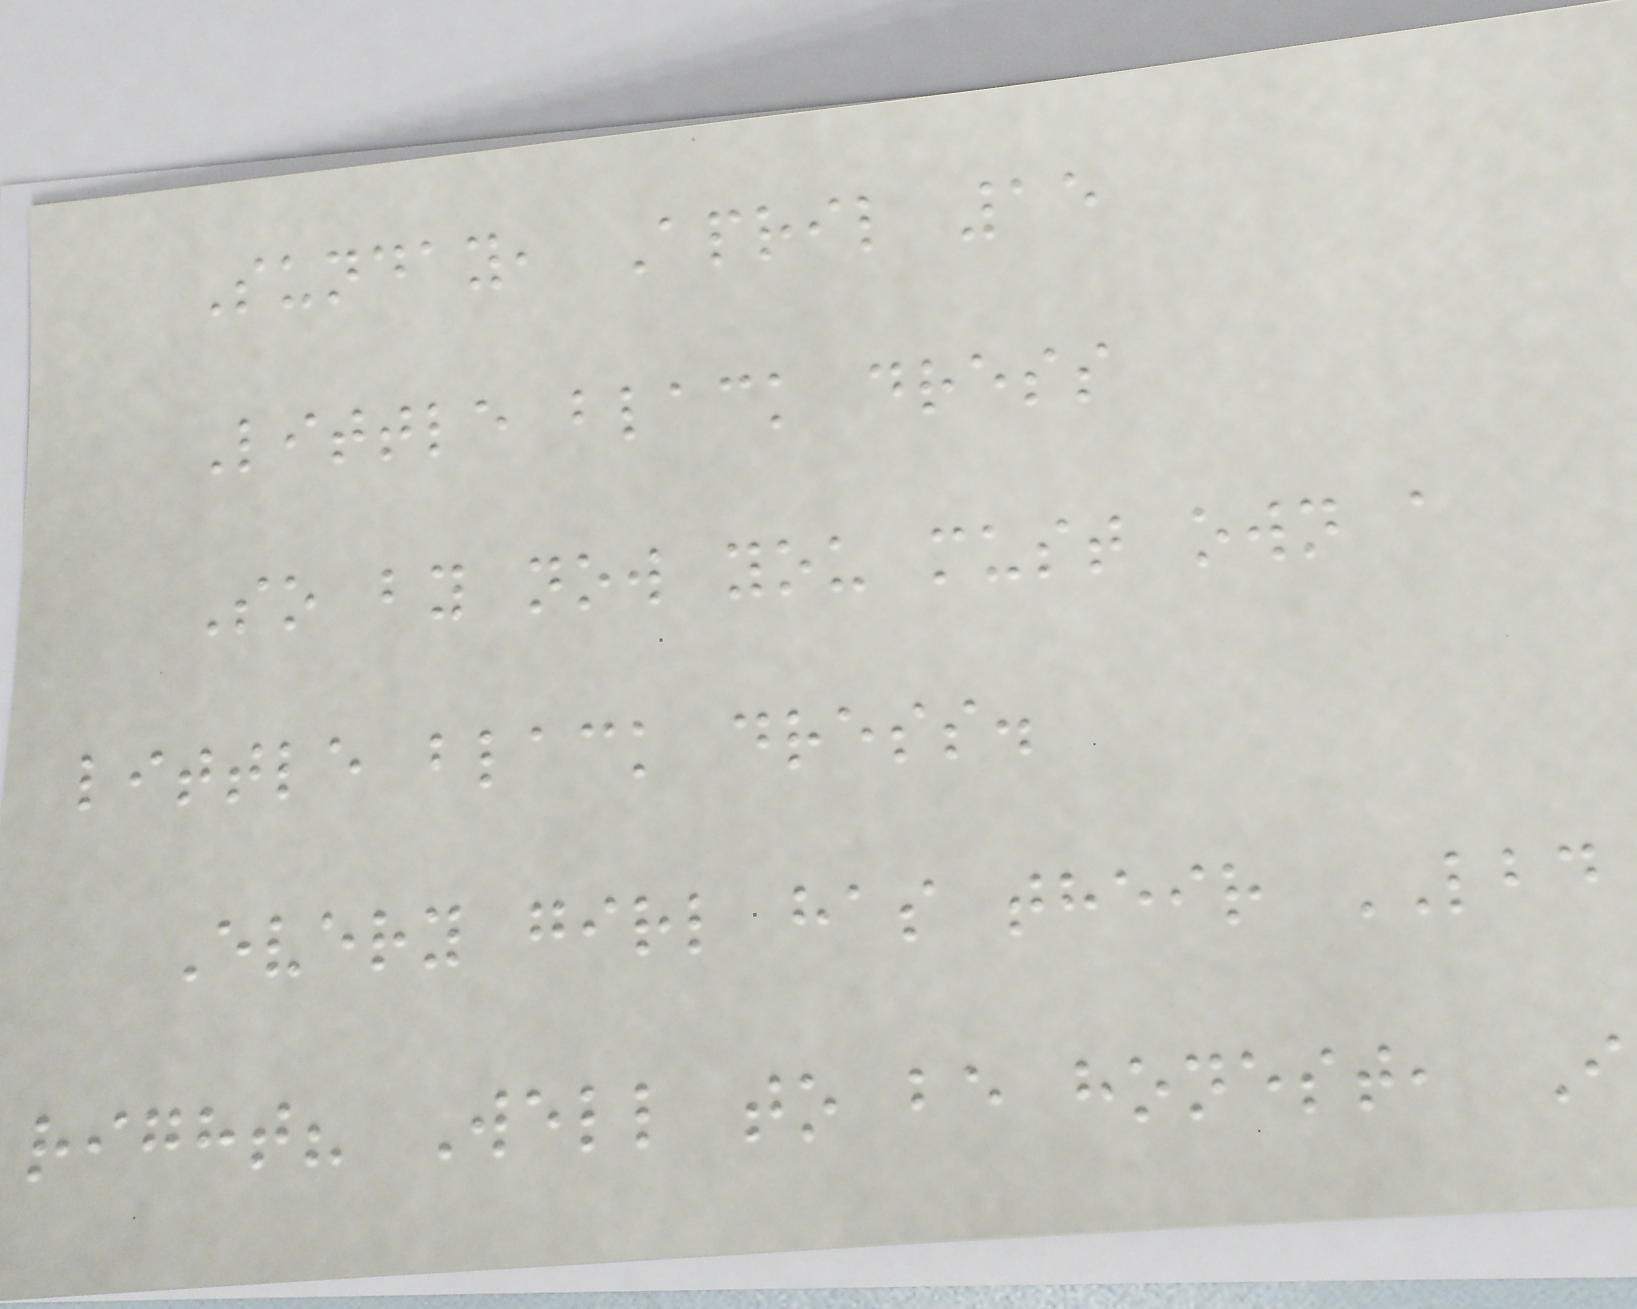Sunday, April 15
Little black dress
So by now you must own a
little black dress.
Every girl has their LBD
right? Well to be honest, I
